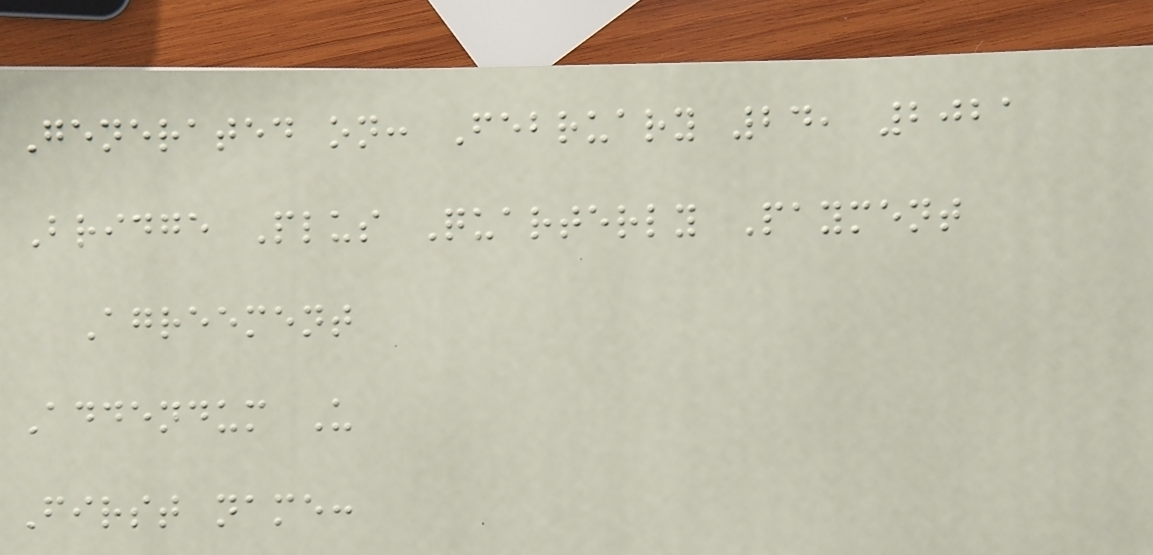Generated on: February 24, 2021
Bridge Plus Quarterly Payment
Agreement
Addendum U
First name:
